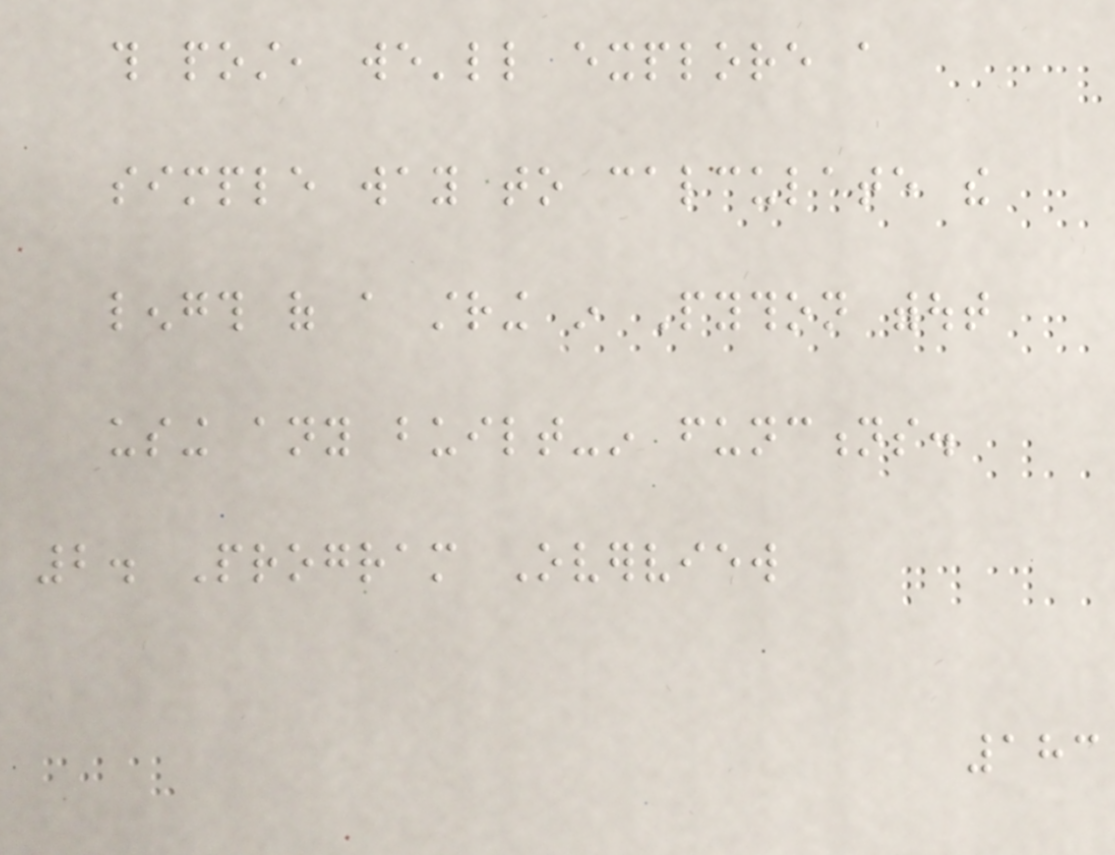this post, we'll explore a
simple way to calculate the
length of a string in Python without
using any built-in functions.
2. Program Overview
183
